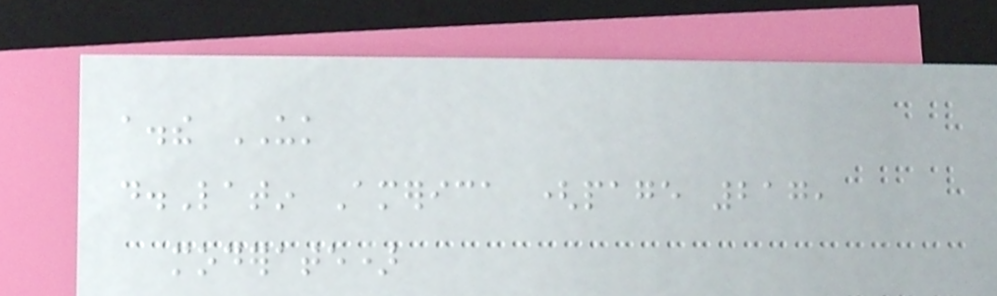a.the UK
d.Latin America (page 217,
moderate)
